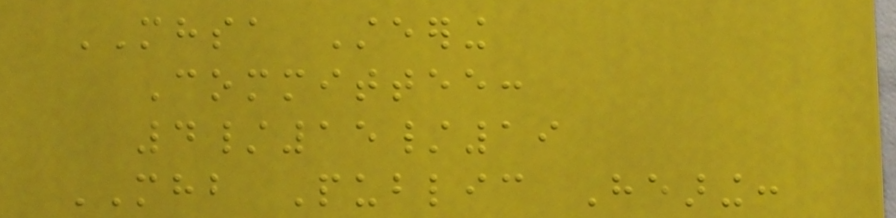MHSA Steering
Committee:
4/15/19
MHB Public Hearing:
